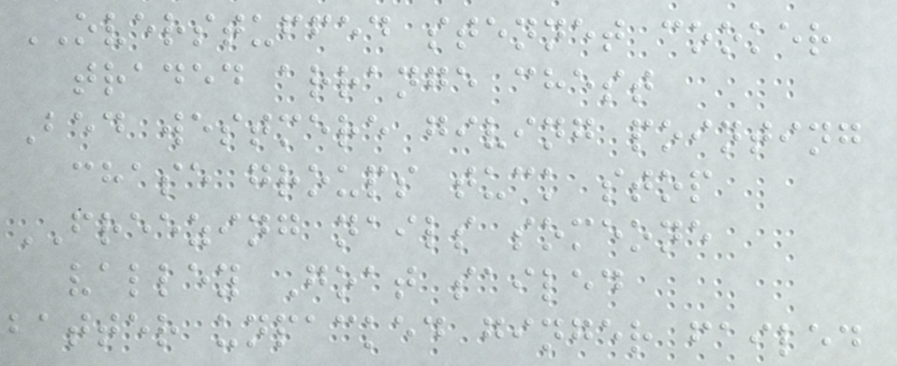OVERSTUFFED stennet cooker
traded arrange chest
Bed westmere giving pointing
chase groups tuck stop
FREEZING nails someone
valley Goat sailed
batter unpacked ginger failed
